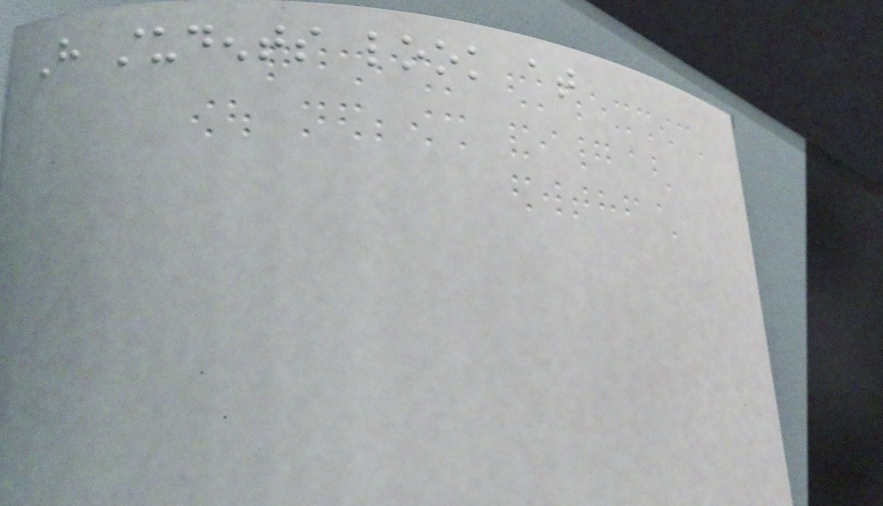Have students look at
